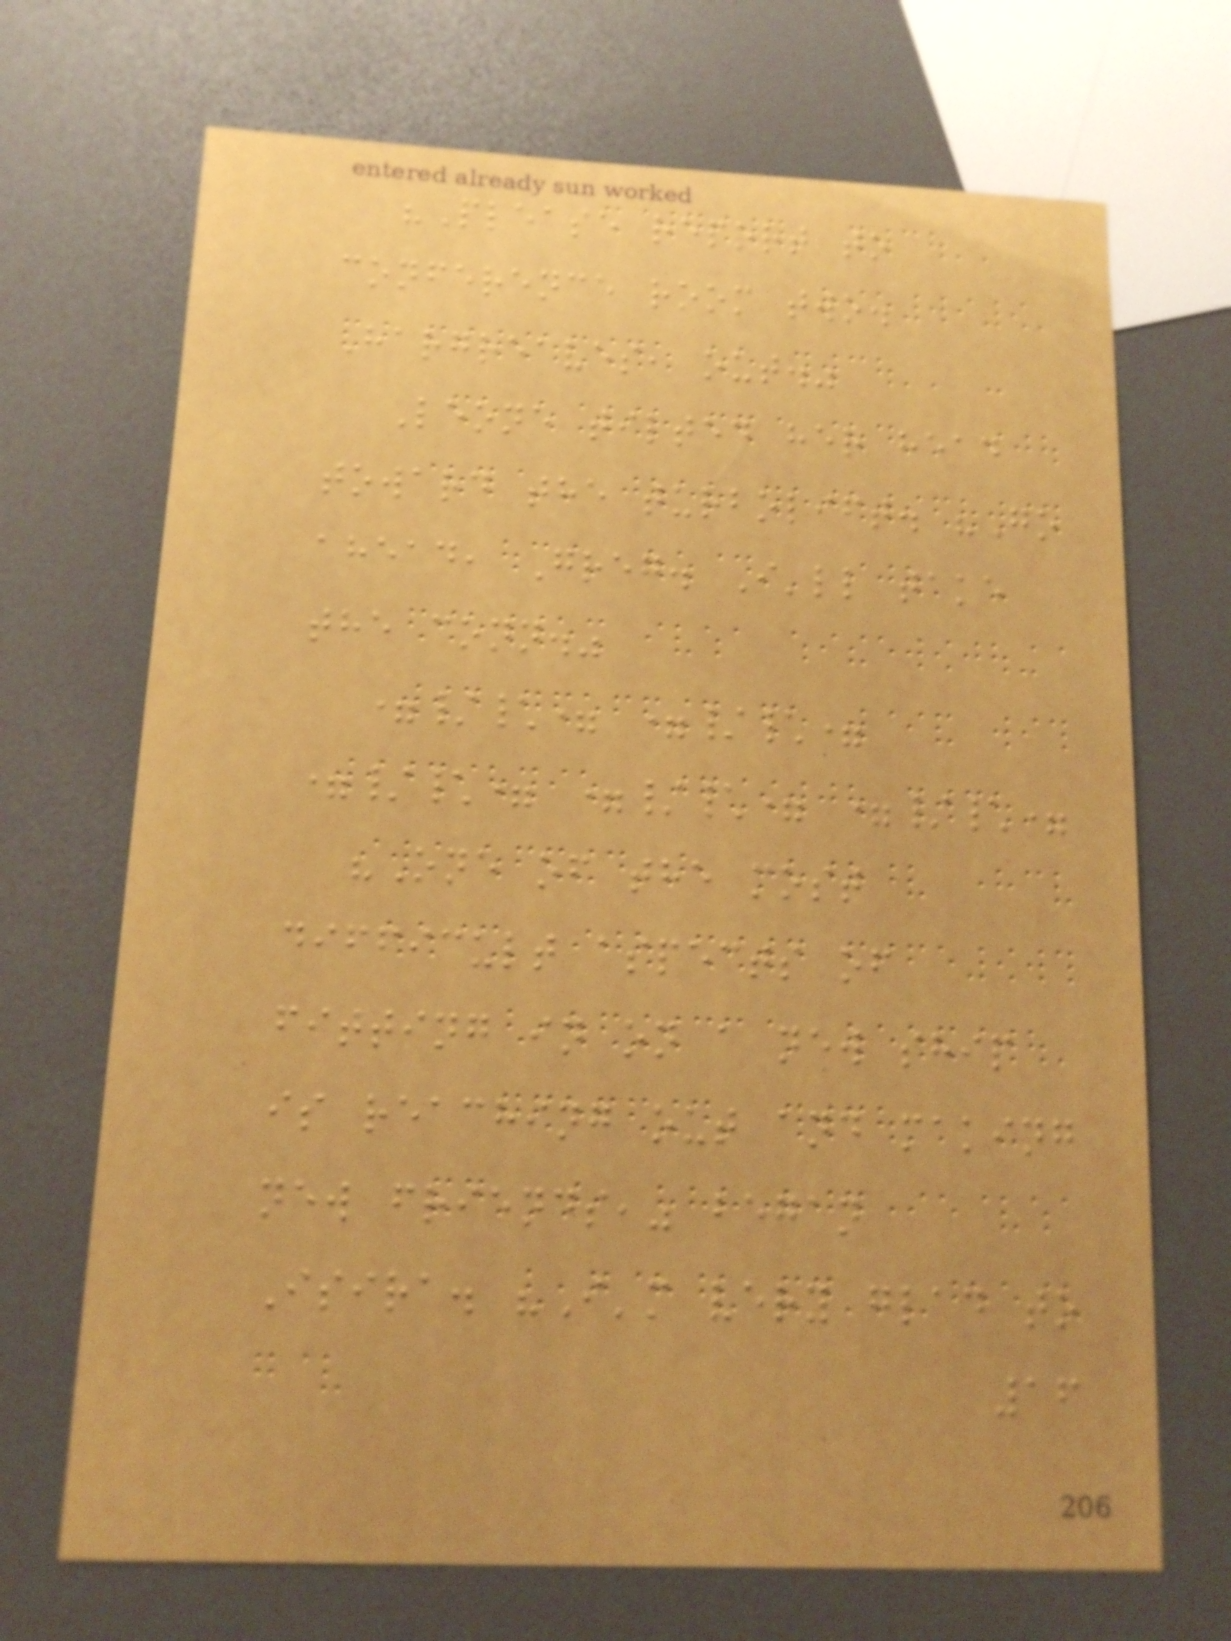"Please report to
conference room two.
Hargreaves, out."
Leone tilted her head
toward the turbolift. "Go
ahead, Greg. I'll take
the conn."
=/\= =/\=
=/\= =/\= =/\=
"One of the most
difficult aspects of
fitting in on a new ship
is reaching out and making
new friends," began
Isira. "I'm very glad to
16
